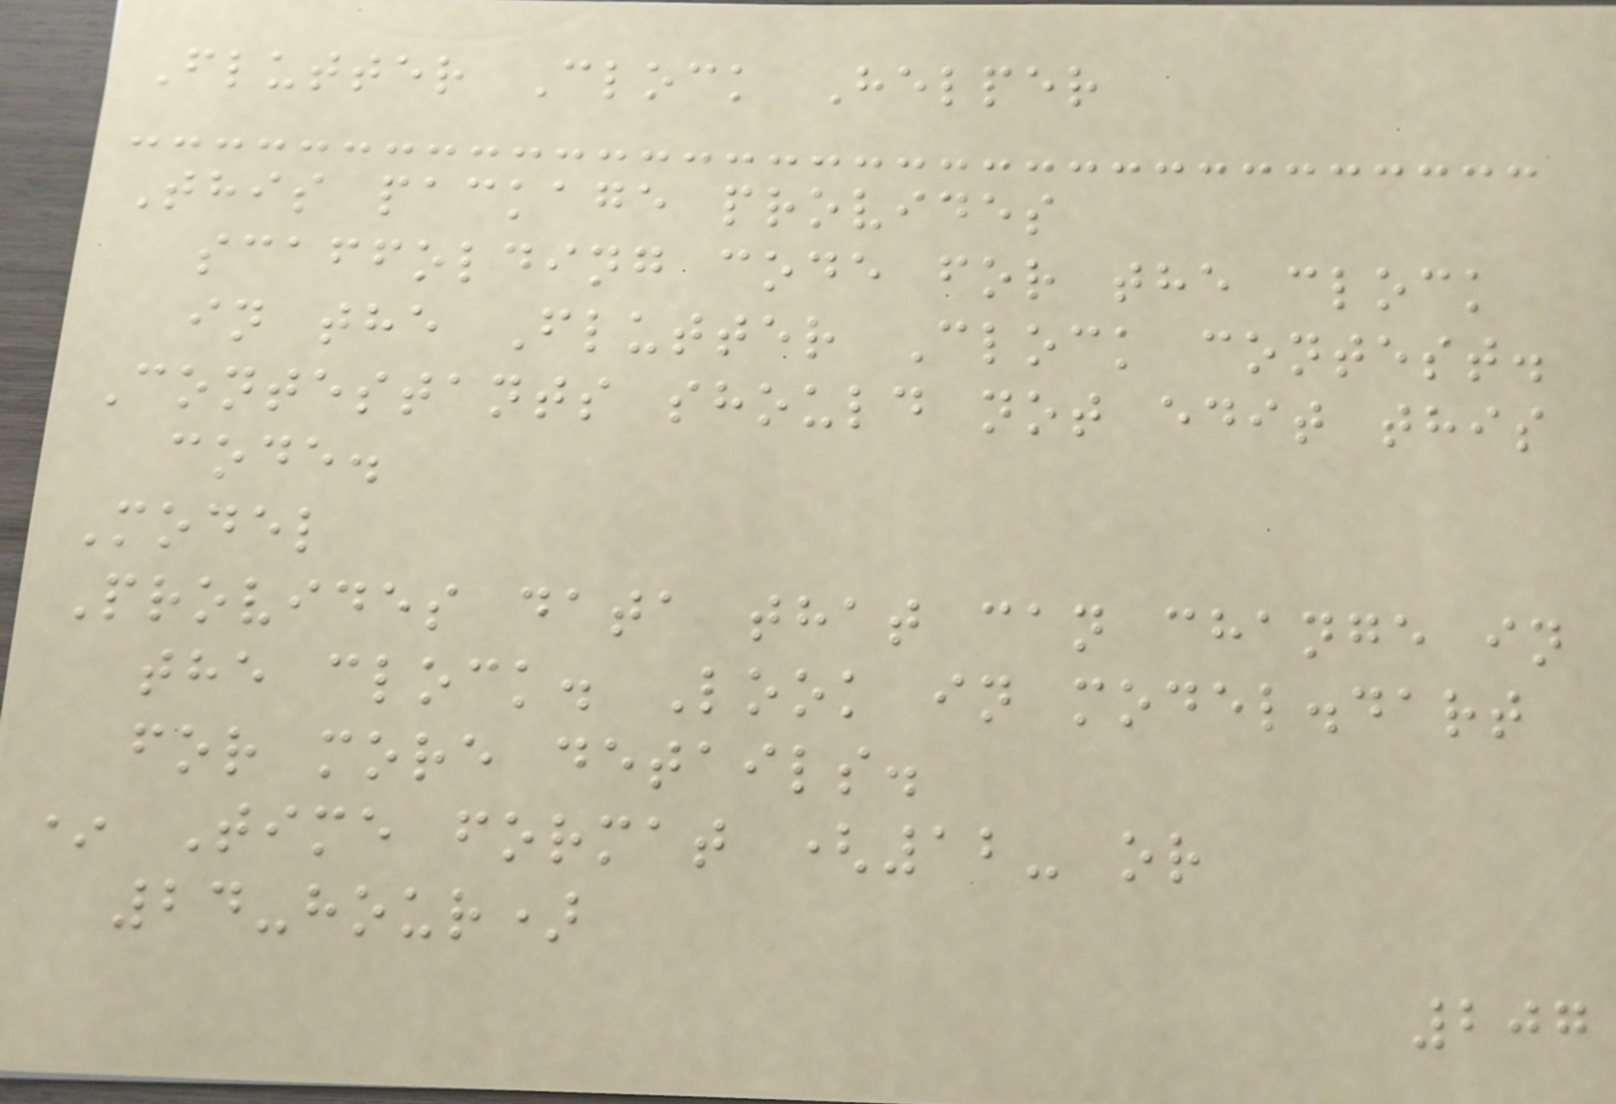Flutter Clock Helper
This package provides
scaffolding code for the clock
in the Flutter Clock contest.
Contestants should not edit this
code.
Model
Provides data that can change in
the clock. Look in model.dart
for more details.
* Time format (12- or
24-hour)
207
